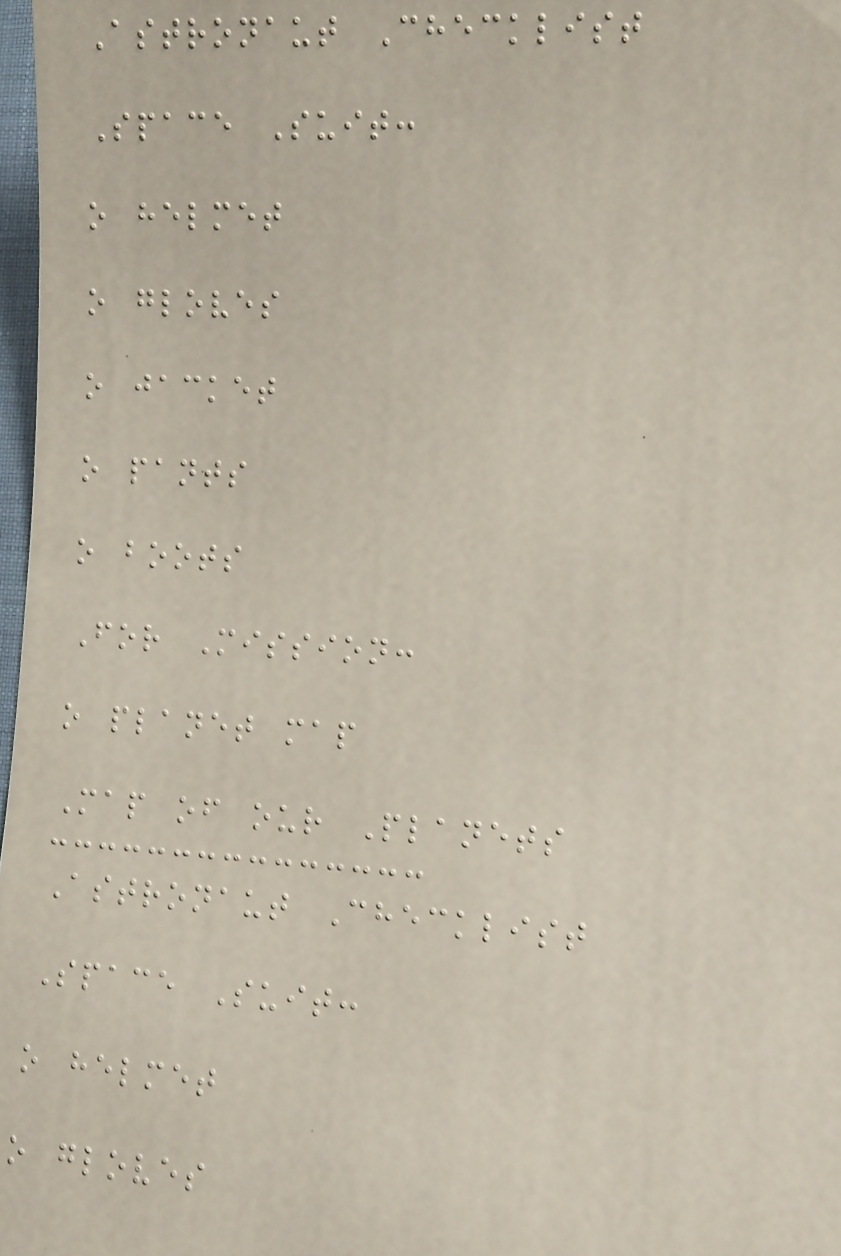Astronaut Checklist
Space Suit:
o helmet
o gloves
o jacket
o pants
o boots
For Mission:
o planet map
Map of our Planets
Astronaut Checklist
Space Suit:
o helmet
o gloves
